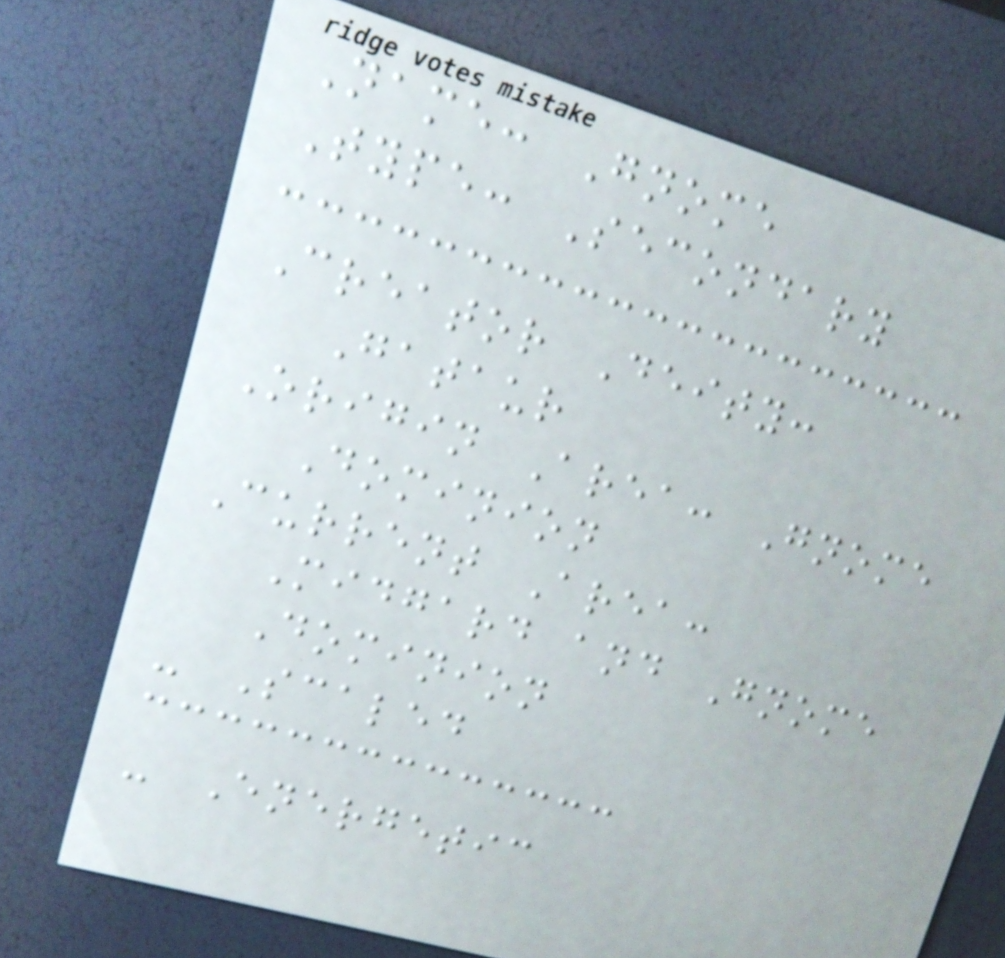Name: Gnome
Type: Secondary
Creator Deity:
Gataur
Origin Area: Gnome
Dominion
Current Area:
Midgard and Gnome
Dominion
- Scaled
- Energetic
